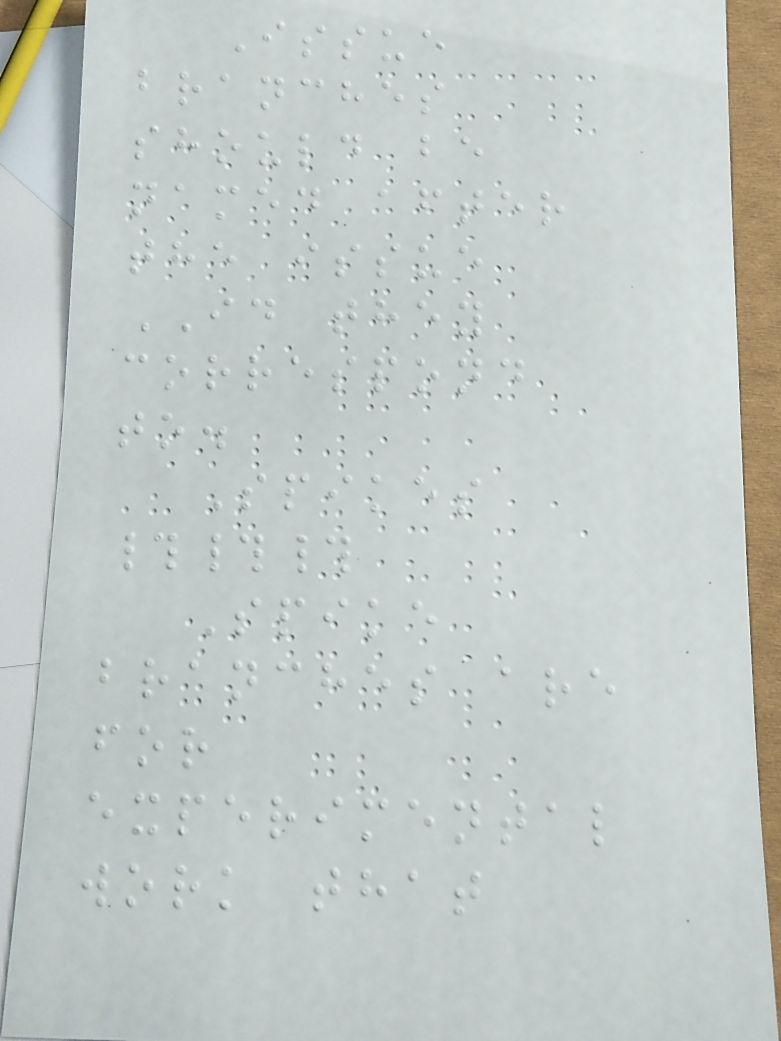Issue
branches
should be
named after
the issue
ID they
correspond
to.
Spikes
###
Spike
branches are
for
experimental
work that
